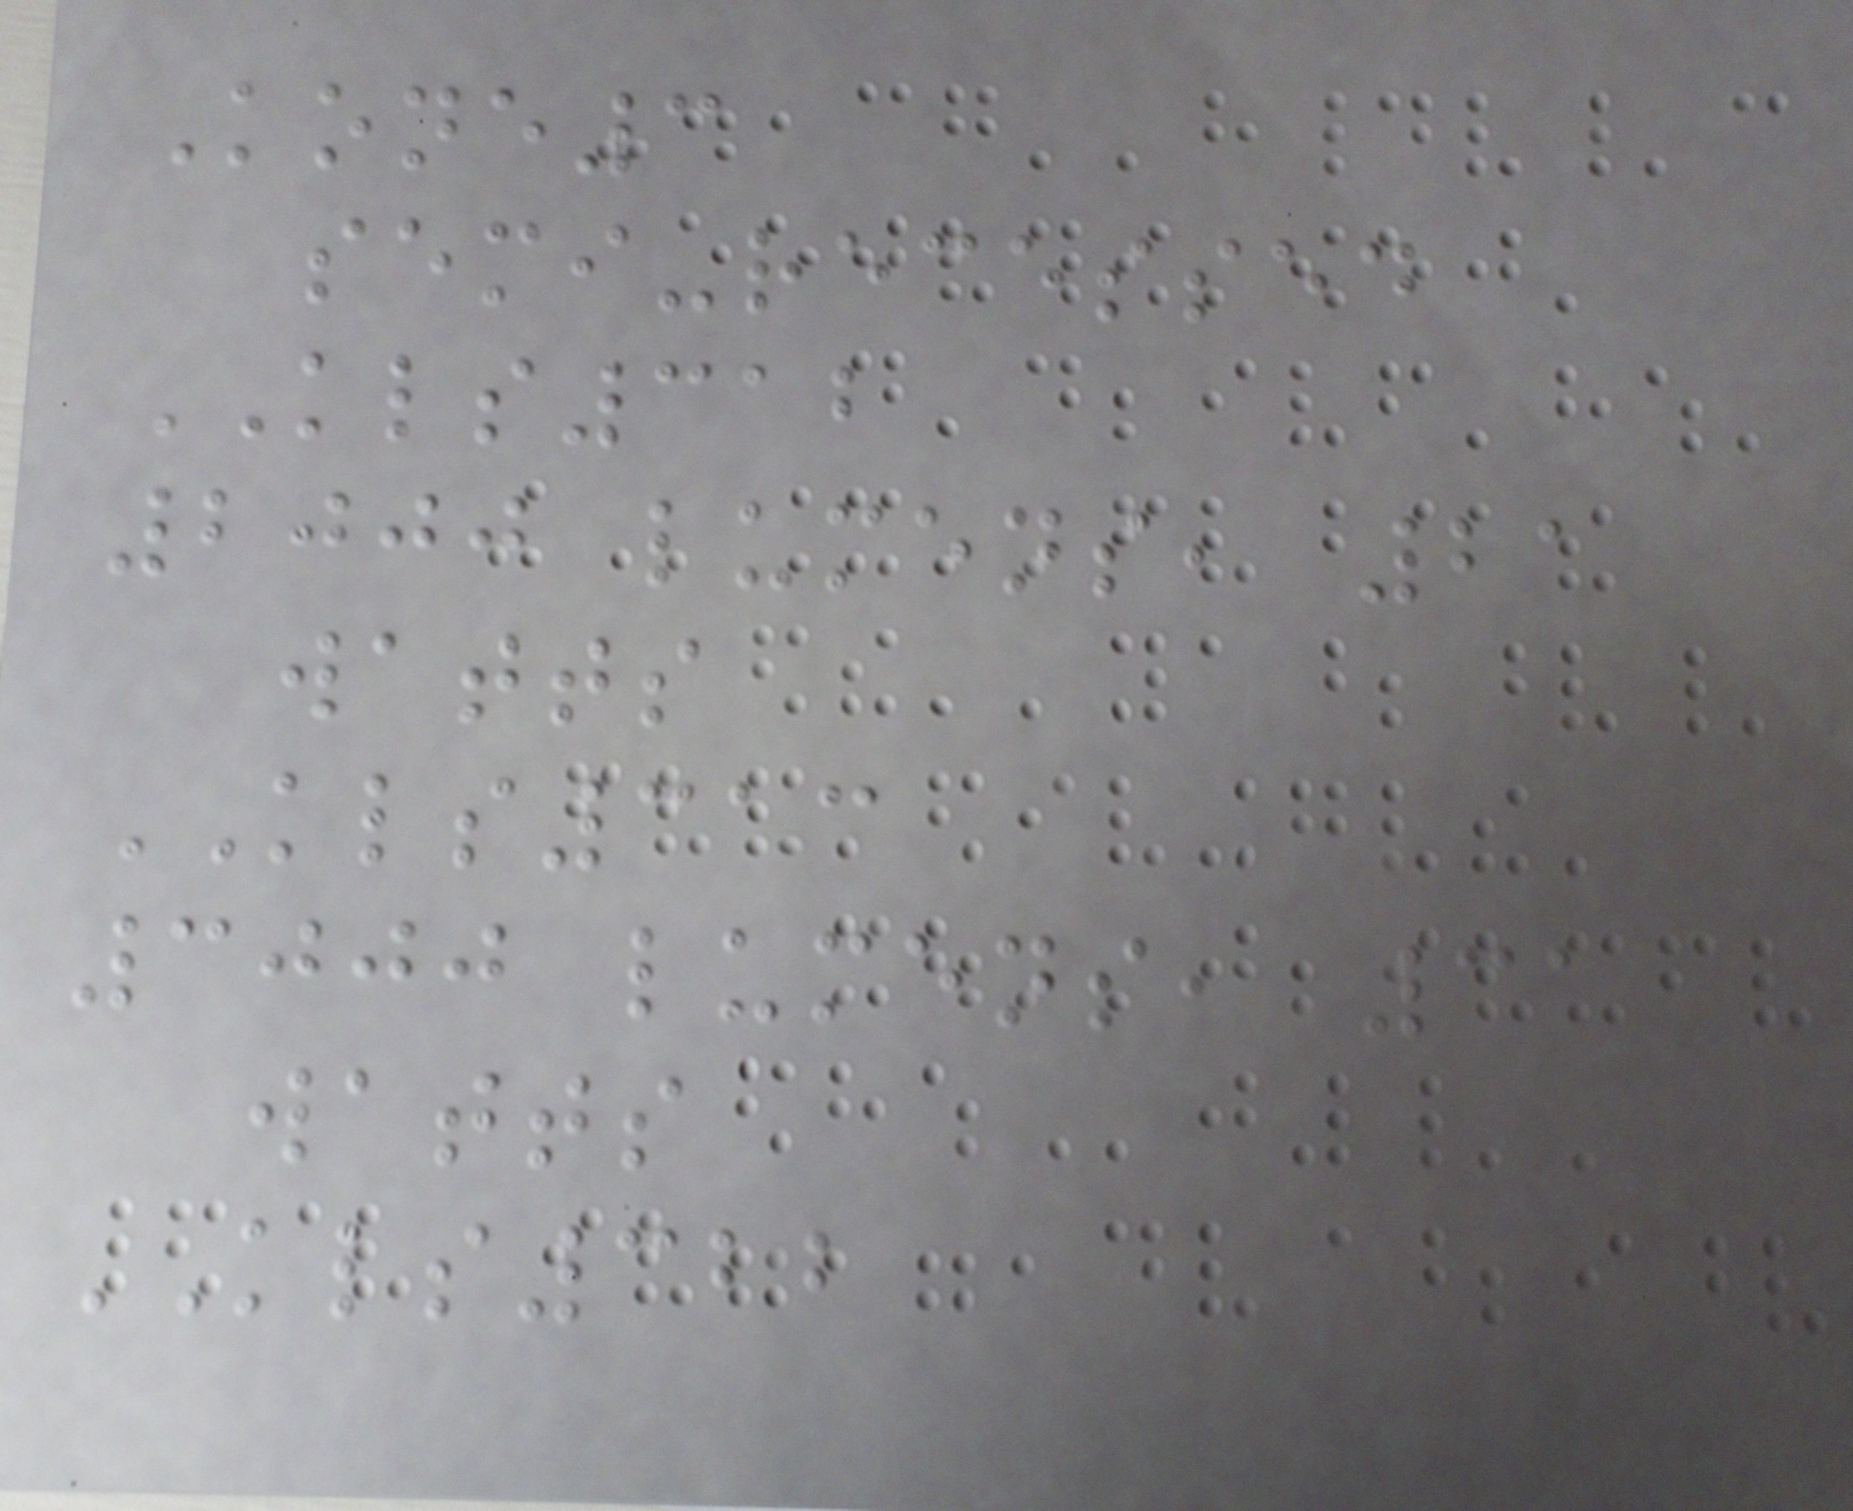Kone3
semi-recessed
KLS312
2000 lumens, 21
watts
KLS313
3000 lumens, 31
watts
KLS322
